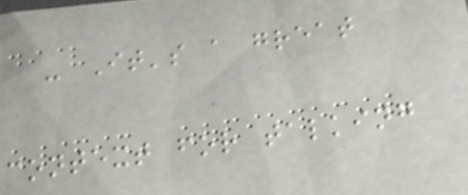- It's a great
context for talking
